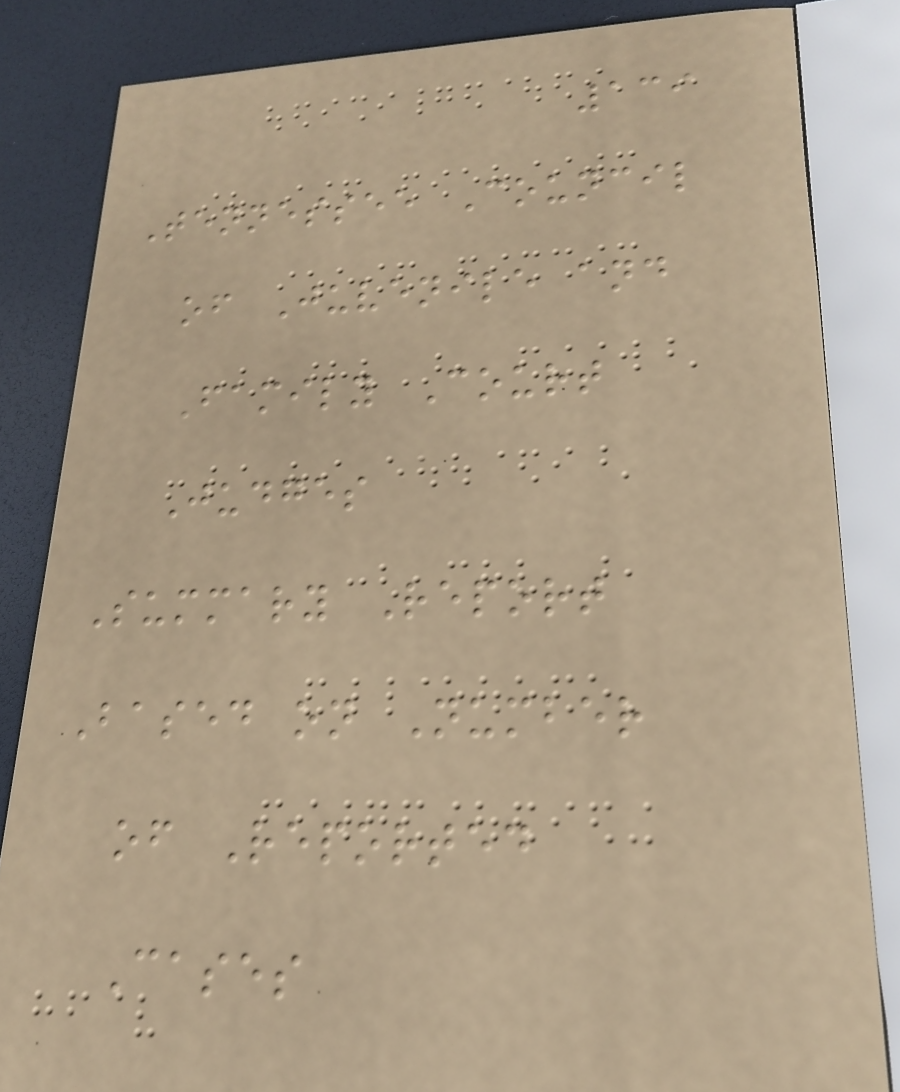139
Tennessee Council
of Juvenile and
Family Court
Judges
Summary Report
Based on Number
of Reported
Cases
